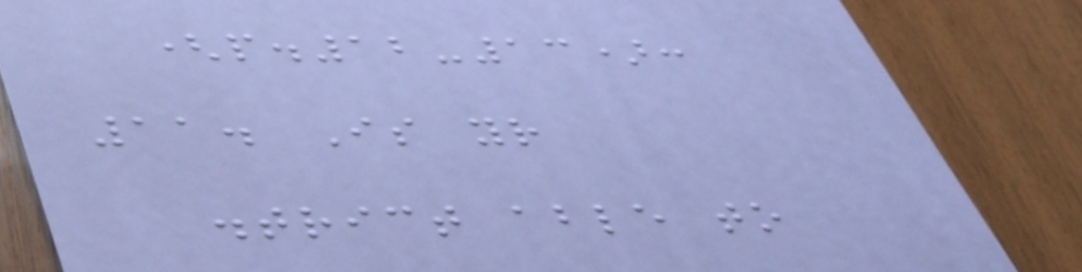(p.12-13):
11. Is your
district able to
